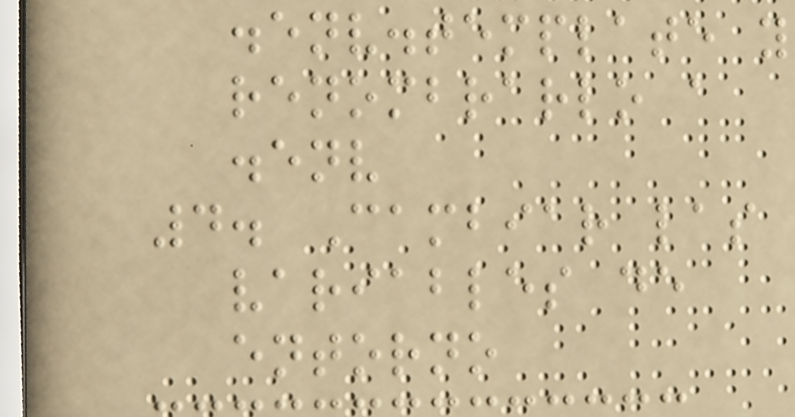.env.template y
renombrarlo a
.env
4. Cambiar las
variables de
entorno
